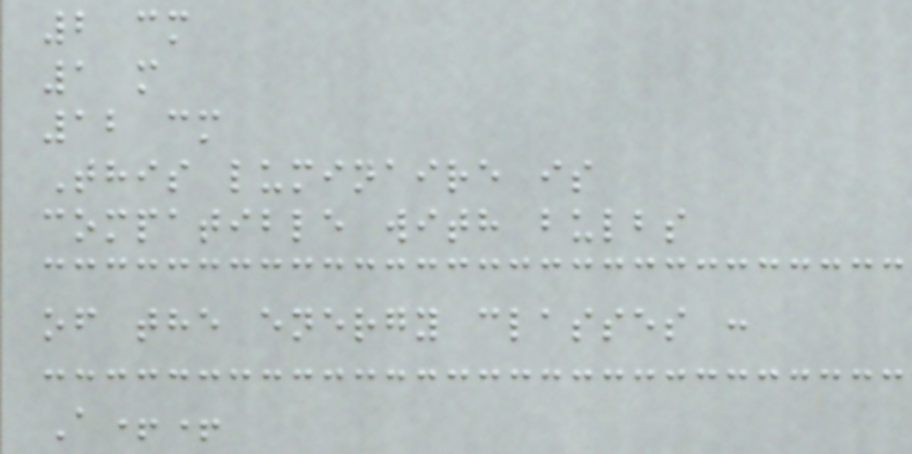2 cm
1 m
12 cm
This luminaire is
compatible with bulbs
of the energy classes :
A++
